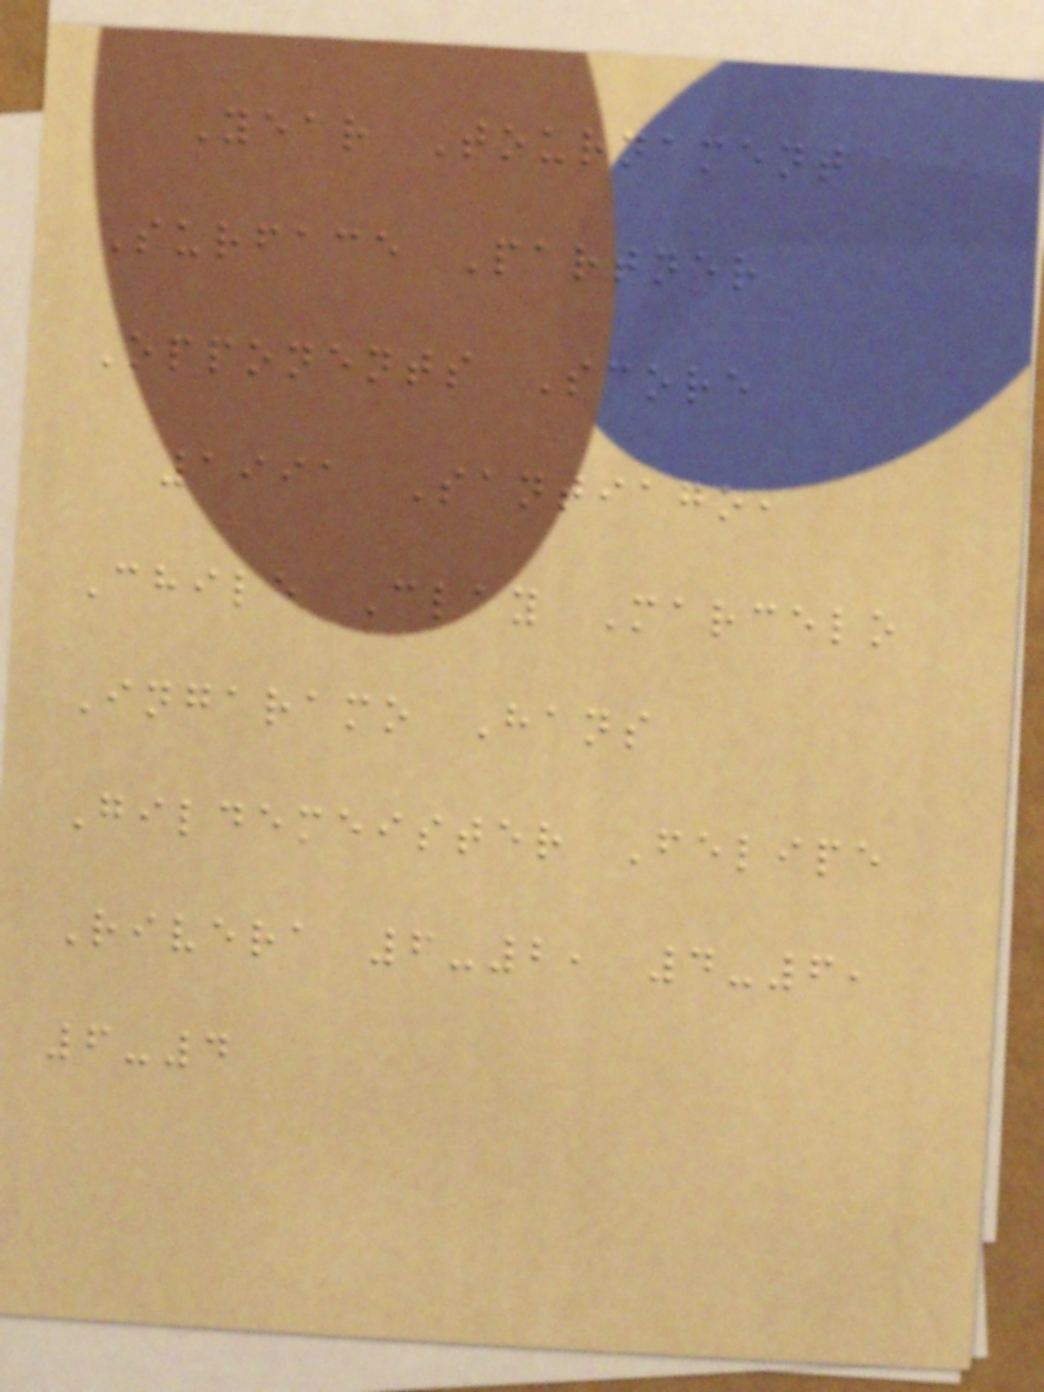Year Tournament
Surface Partner
Opponents Score
1991 Santiago,
Chile Clay Marcelo
Ingaramo Hans
Gildemeister Felipe
Rivera 6-2, 4-6,
6-4
